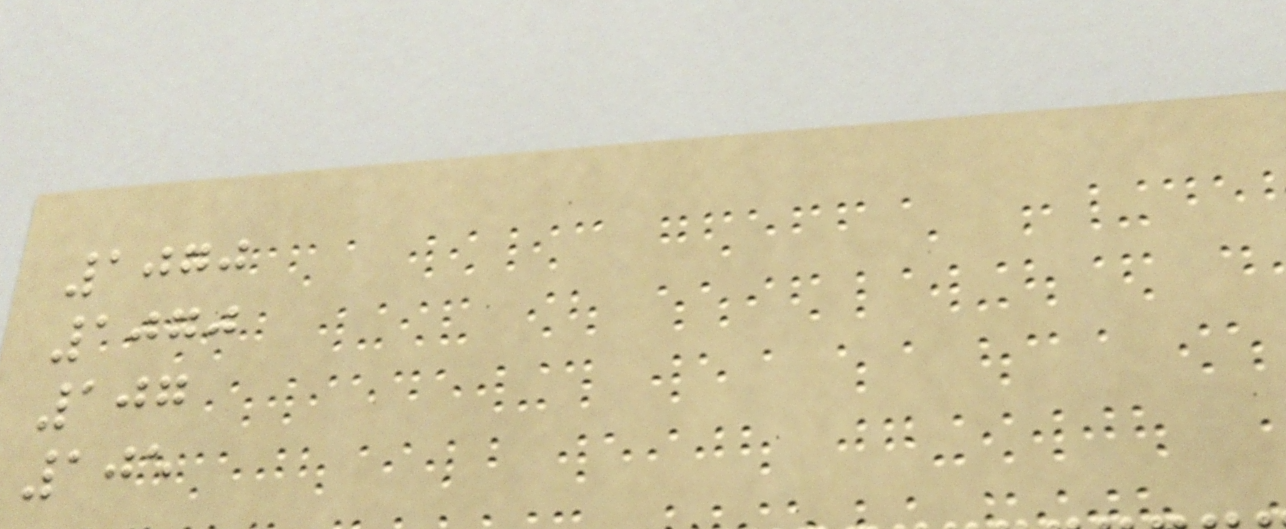1070
1070
107
105
